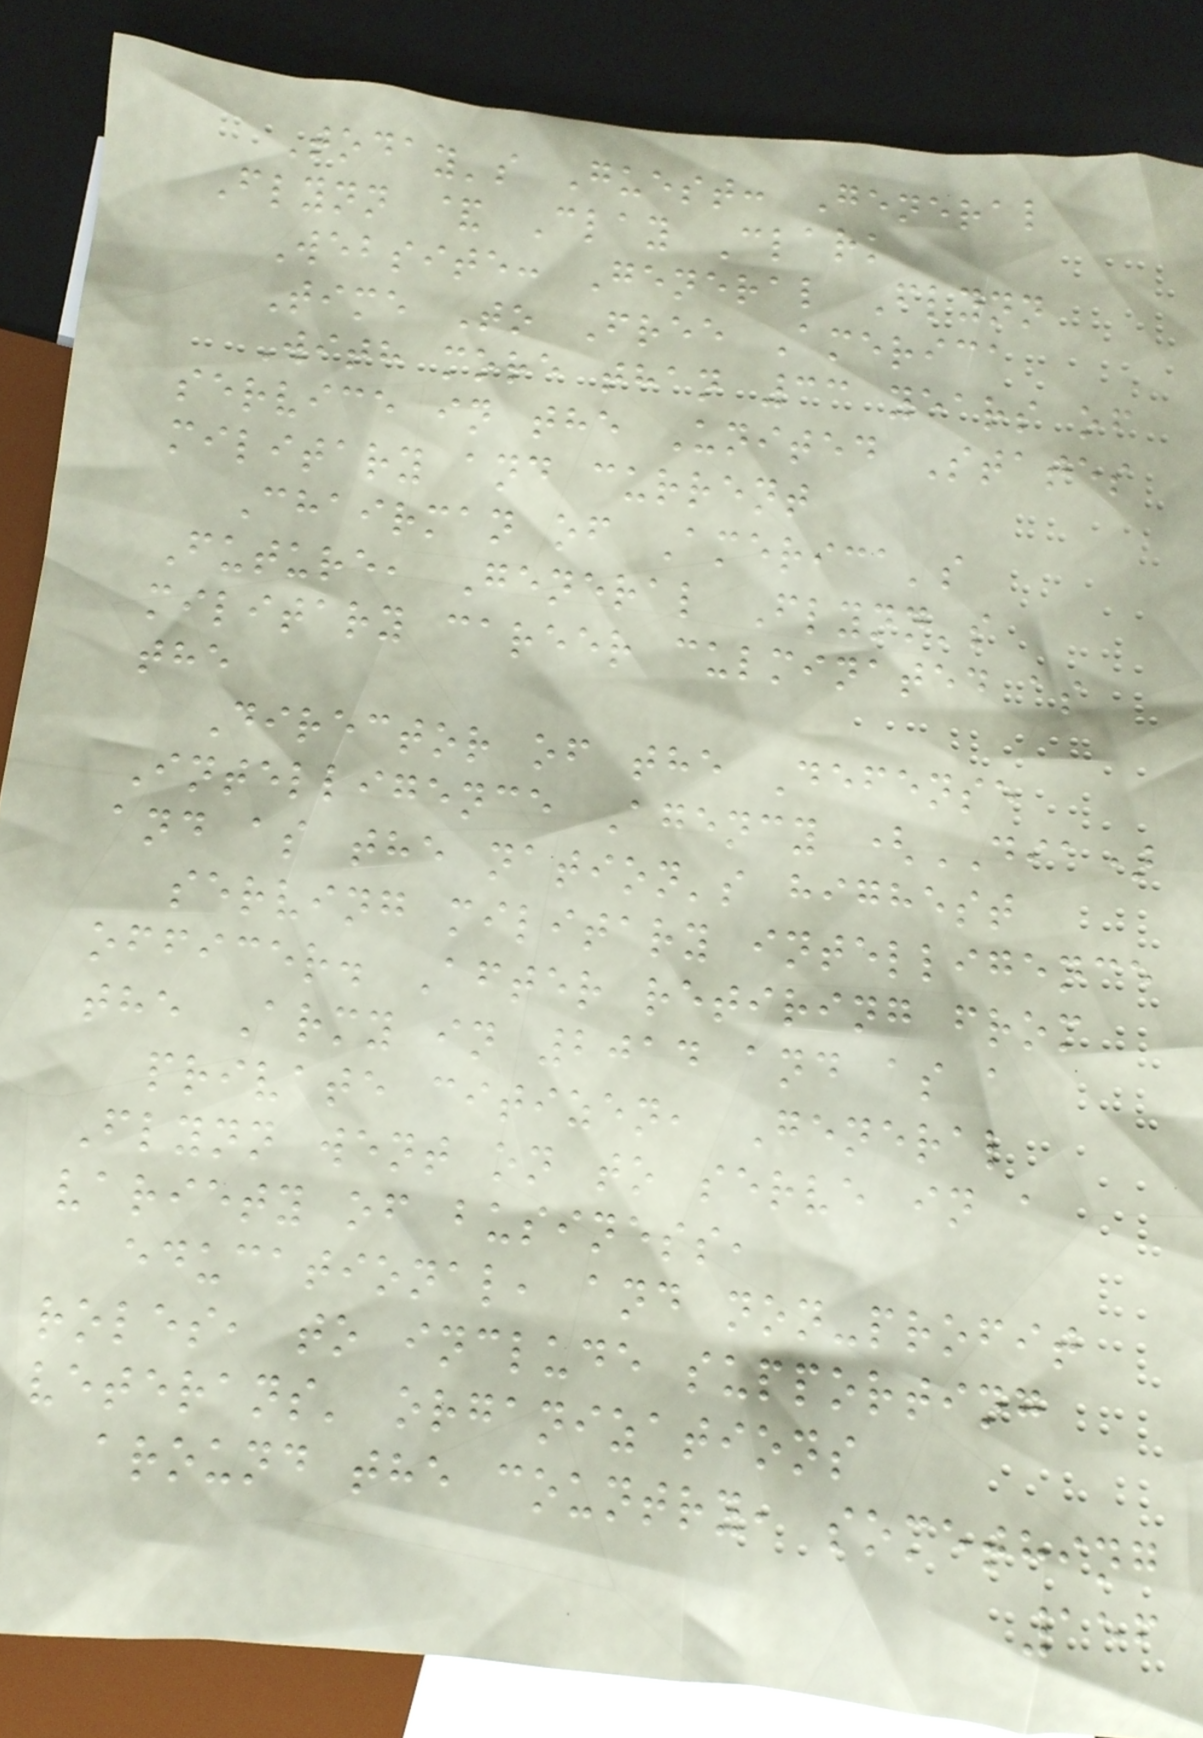Today's Guest: General
Flynn & Clay Clark
Website: General Flynn
Time To Free America
With more than 33 years of
service in the United States
military and current
Chairman of America's
Future, General Flynn's
military career culminated as
the
Director of the Defense
Intelligence Agency (DIA)
and as the nation's highest
serving military intelligence
officer. After retiring from
the Army in 2014 and as a
private citizen, General
Flynn went on to serve in a
variety of business,
educational, and non-profit
roles, to include supporting
veterans' organizations
around the country, something
156
